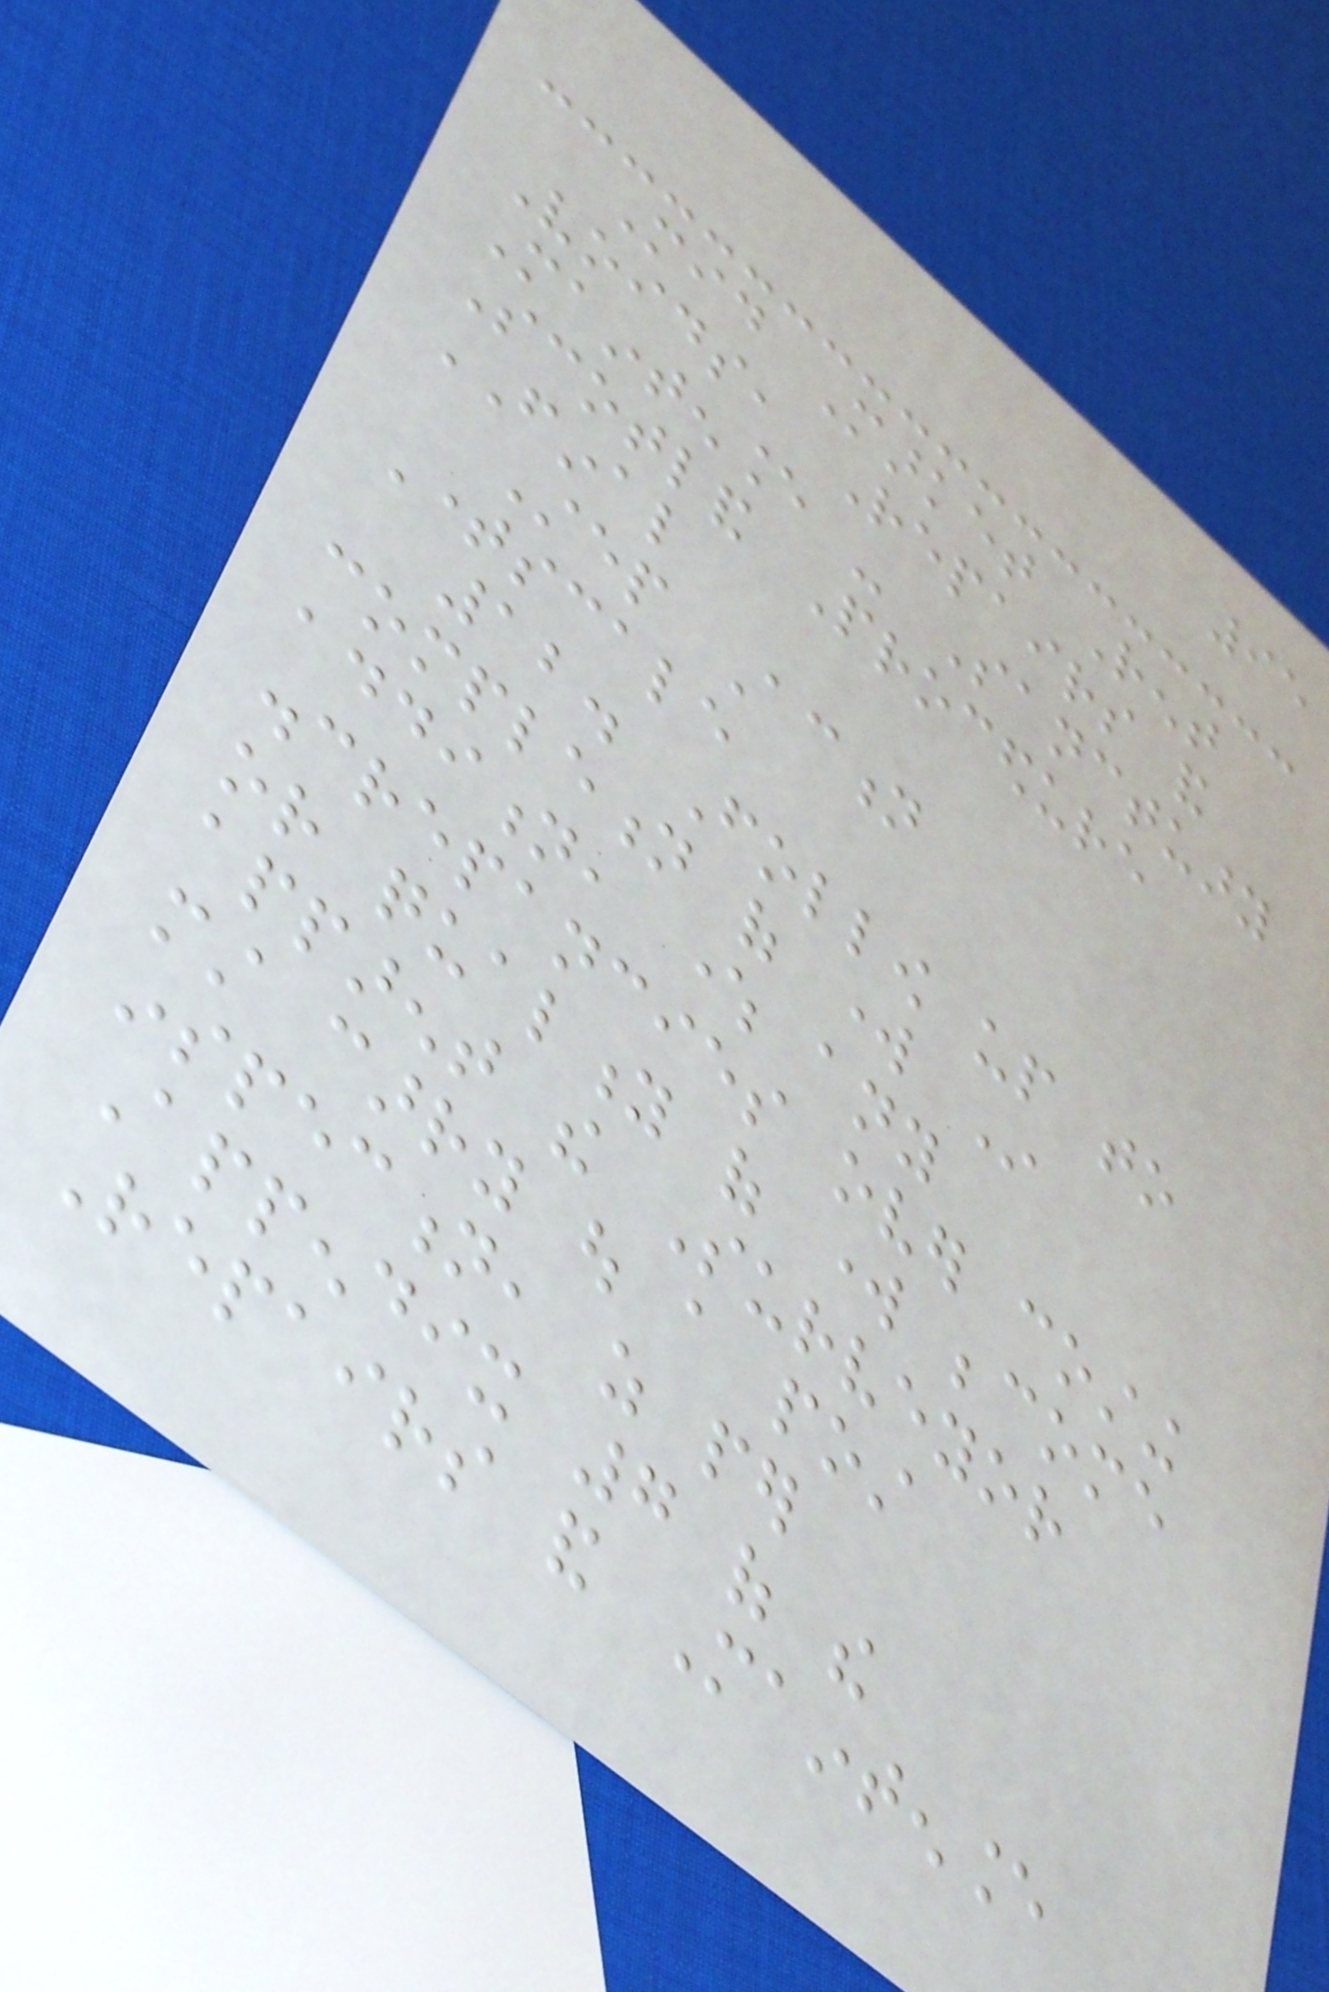95
Mid Market Rent
Voids, Repairs and
Maintenance - Sanctuary
Scotland Procedure
FINAL
Step Action
Timescale
12. Follow up to
completion of work In
addition, where any
discrepancies over costing
or quality of work become
apparent the Surveyor
must carry out a post
inspection, as per
Appendix 7 of the
Repairs and Maintenance
